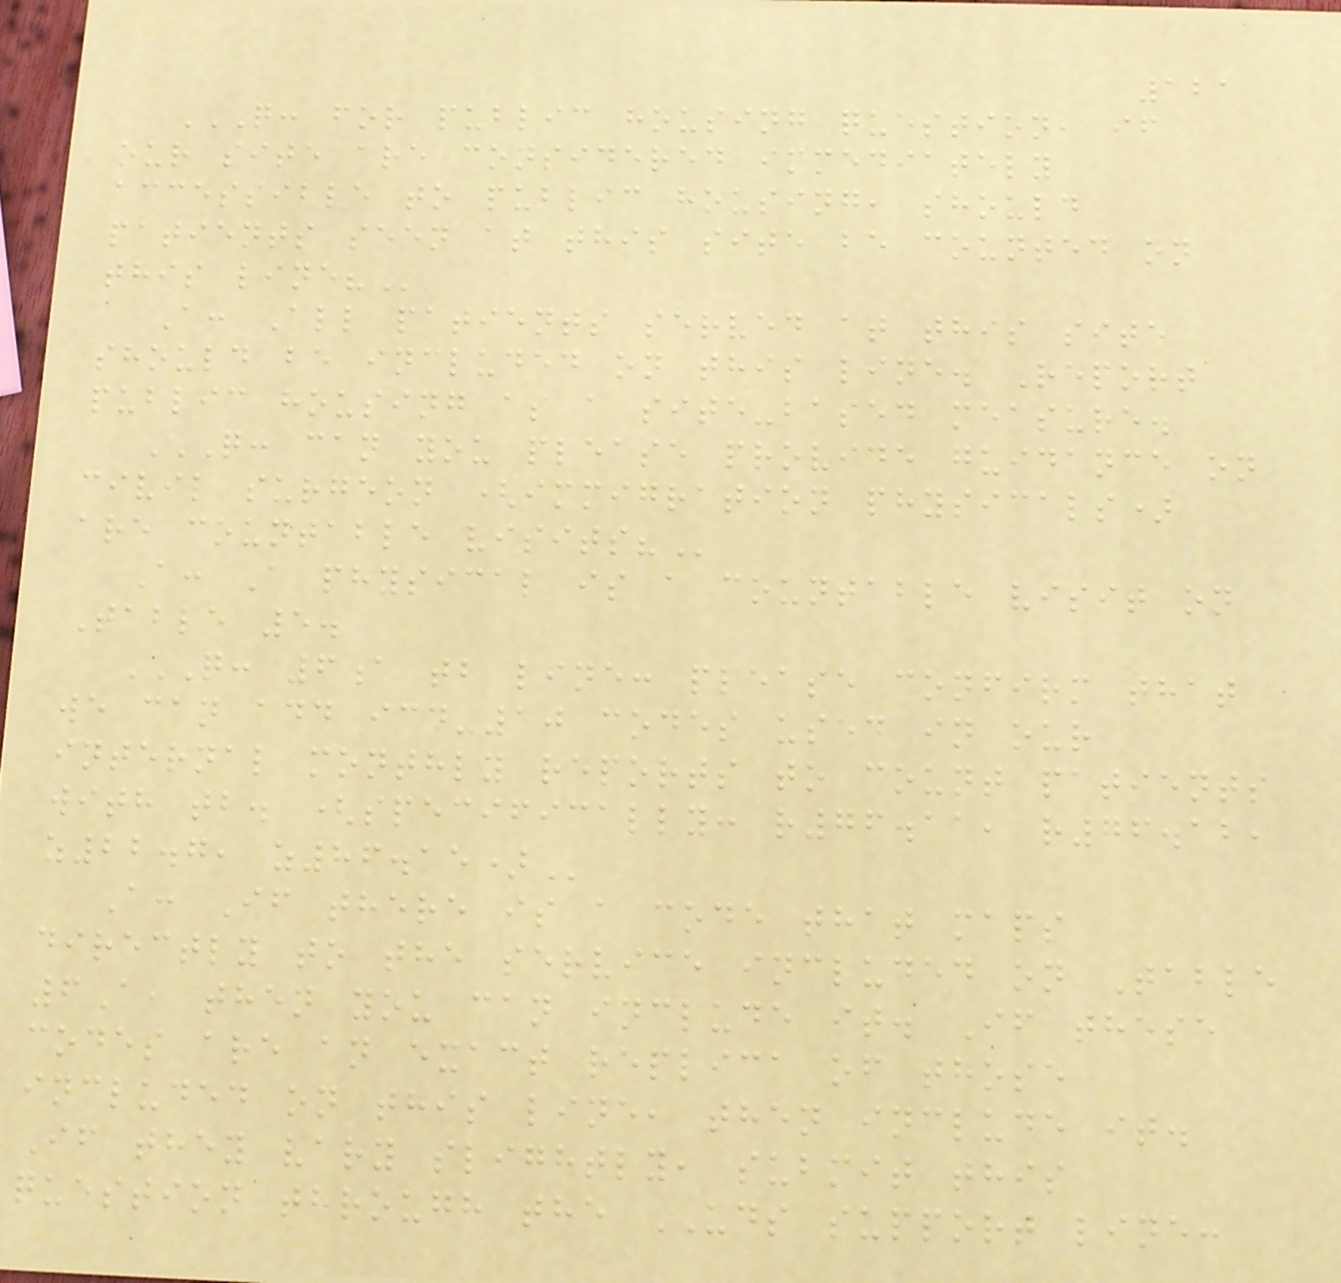121
Q: FOR PUBLIC HOUSING QUESTION, IF
OUR SITE ARE CONSIDERED IMMEDIATELY
ACCESSIBLE TO PUBLIC HOUSING, SHOULD
PATIENTS SEEN AT THIS SITE BE COUNTED ON
THIS LINE?
A: All patients served at this site
should be included on this line. Report
public housing as a site-based measure.
Q: CAN YOU PLEASE PROVIDE GUIDANCE ON
CIVIL SURGEON (IMMIGRATION PHYSICALS)
ARE COUNTABLE VISITS?
A: A physical is a countable visit on
Table 5.
Q: 6A TB LINE: PLEASE CONFIRM THAT
WE CAN ADD ICD-10 CODES USED IN OUR
INTERNAL MONTHLY REPORTS TO COUNT PATIENTS
WITH TB. (SPECIFICALLY: R76.11, R76.12,
Z22.7, Z86.15)
A: If there is a code that maps
directly to the service included on Table
6A, then you can include it. If these
codes are an exact replica of those
included on this line, then include it.
If they vary slightly, submit this
question through the UDS support line:
